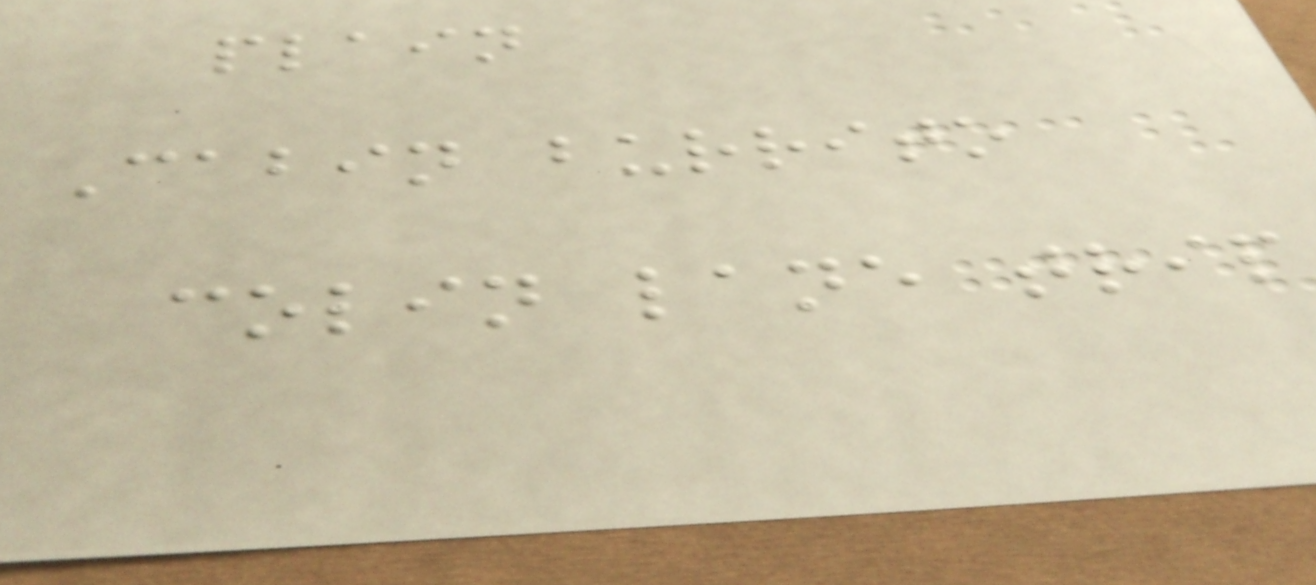plain
Cabin burrito
colin lane trip
